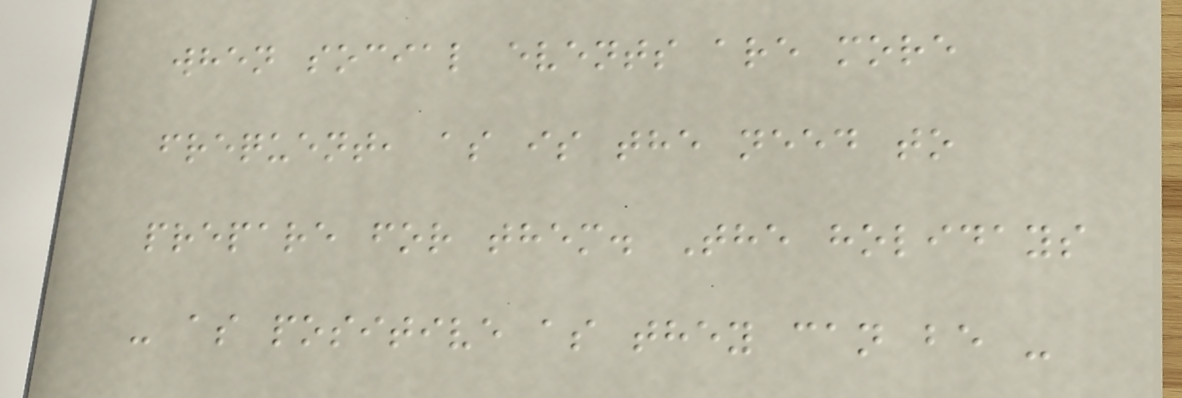when social events are more
frequent, as is the need to
prepare for them. The holidays
- as positive as they can be -
